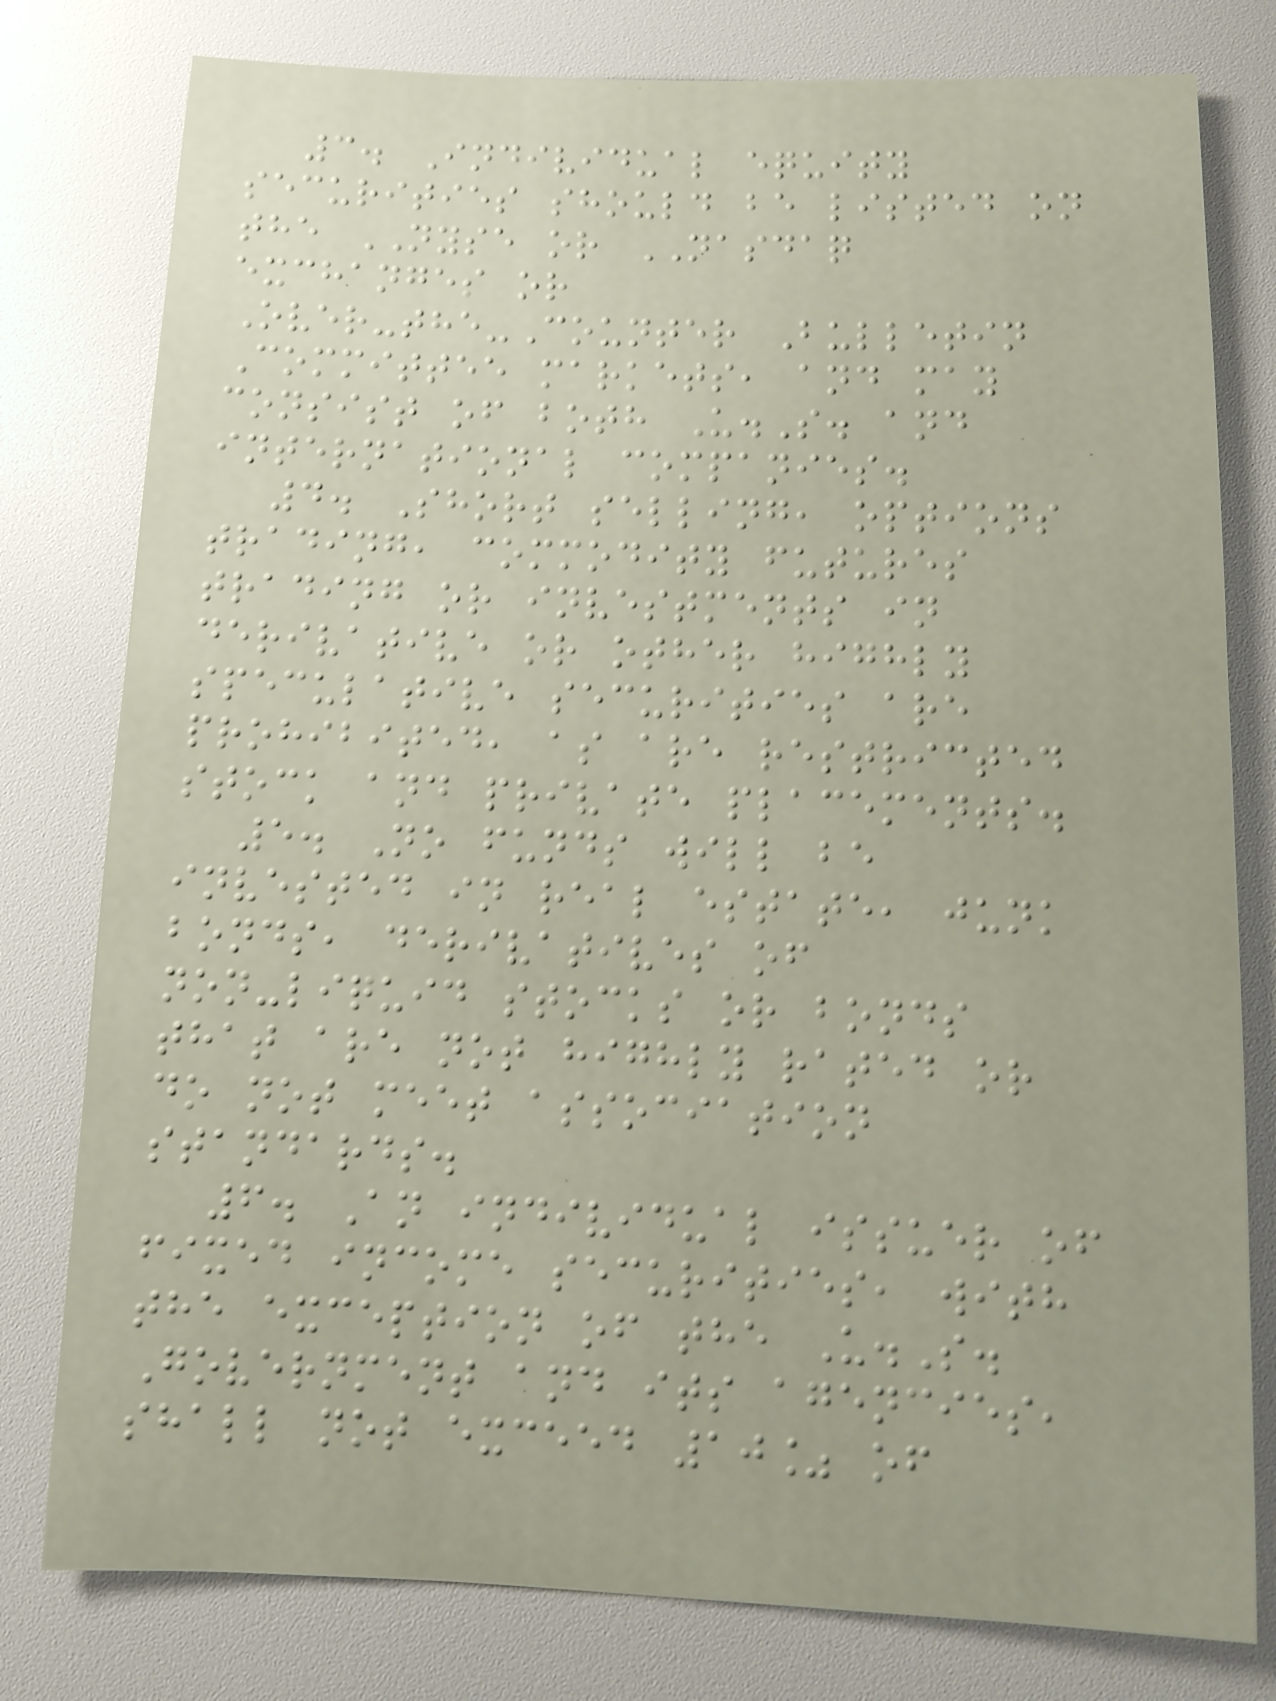3. Individual equity
securities should be listed on
the NYSE or NASDAQ
exchanges or
Over-the-Counter Bulletin
Committee markets, and may
consist of both U.S. and
international companies.
4. Short selling, options
trading, commodity futures
trading or investments in
derivative or other highly
speculative securities are
prohibited, as are restricted
stock and private placements.
5. No funds will be
invested in real estate, junk
bonds, derivatives of
non-liquid stocks or bonds
that are not highly rated or
do not meet association
standards.
6. An individual issuer of
fixed income securities, with
the exception of the U.S.
Government and its agencies,
shall not exceed 10% of
